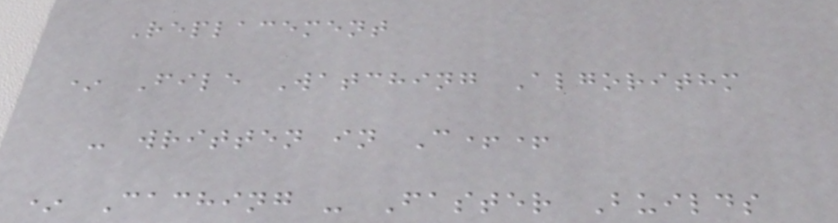Replacement
* File Watching Algorithm
- written in C++
* Caching - Faster Builds
